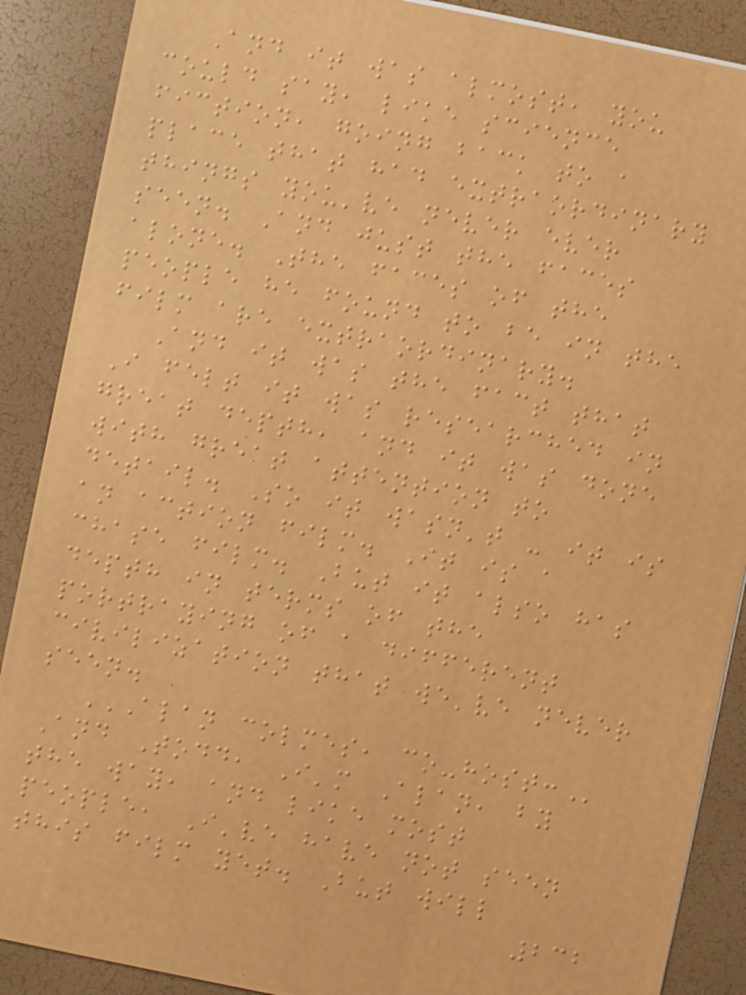And it was almost, you
could say, like science
fiction, going back to a
place that had extraordinary
things you've never ever
seen. And just the faces
alone. The faces of the
people he found to be in the
film are extraordinary.
And it was the fact that
I felt it was researched in
great depth, and it was done
with great attention to
detail. So it wasn't - it is
an action film. It is a
chase film. But it also has
depth in terms of the
portraying of a different
civilization that we've never
seen.
ALAN COLMES, CO-HOST:
And Todd, I'm Alan, by
the way, and like most
people, I've have not seen
this film yet. But will
232
